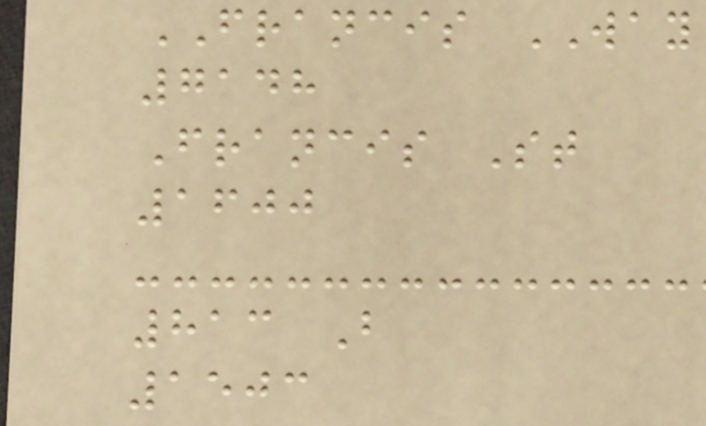FRANCIS WAY
7148
Francis St
1600
813 B
1503
